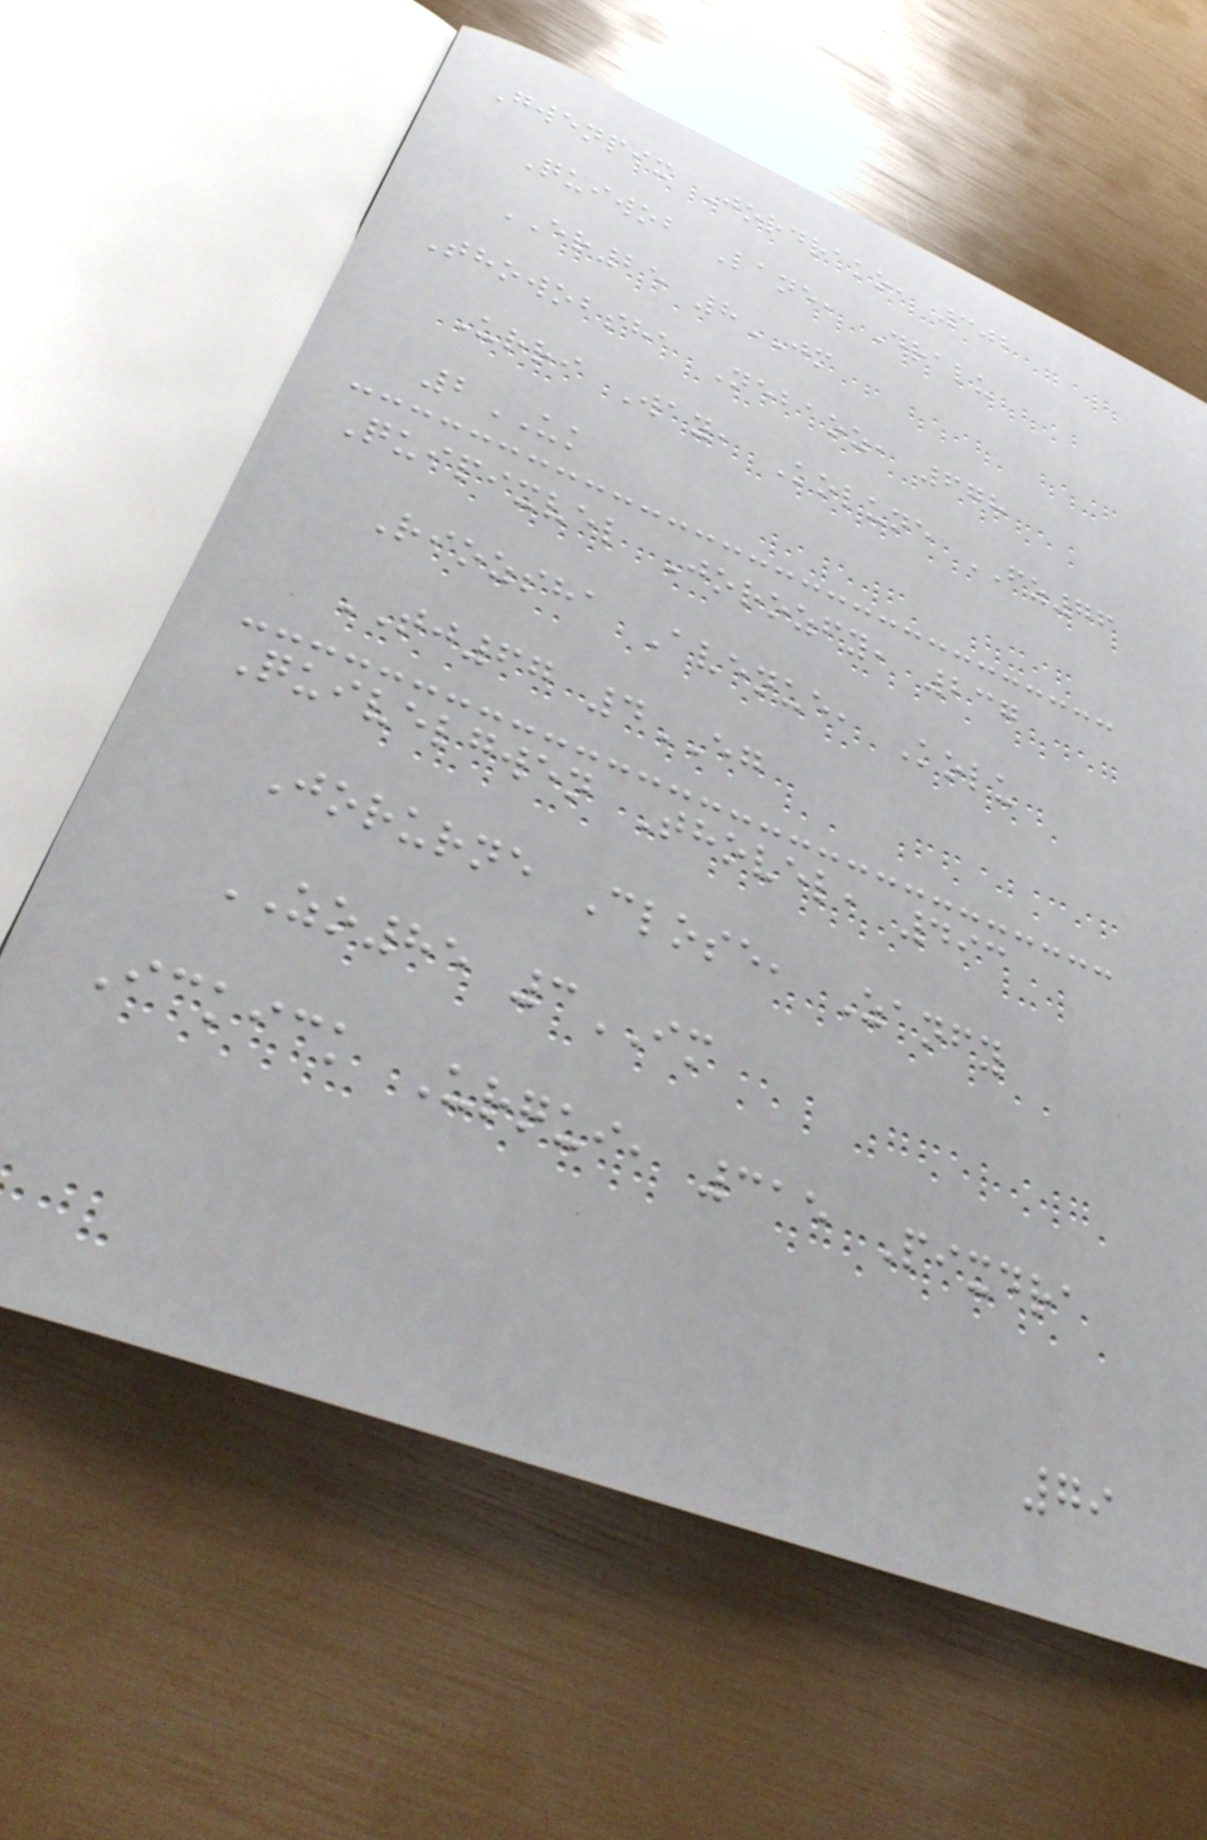Gwenpix Jordrako, 302
Quiwob Lane, Dralu
ER25 8JM
Thowobsha Nebaoz, 678
Urri Way, Kolune FZ76
2UK
Quipixvel Jorozfy, 237
Riozsha Avenue, Kolu
TJ67 4EG
Quivelgwen Thovel, 493
Jorurne Close, Zanfy
ZO85 3IM
Ickick Urqui, 315 Pixdra
79
